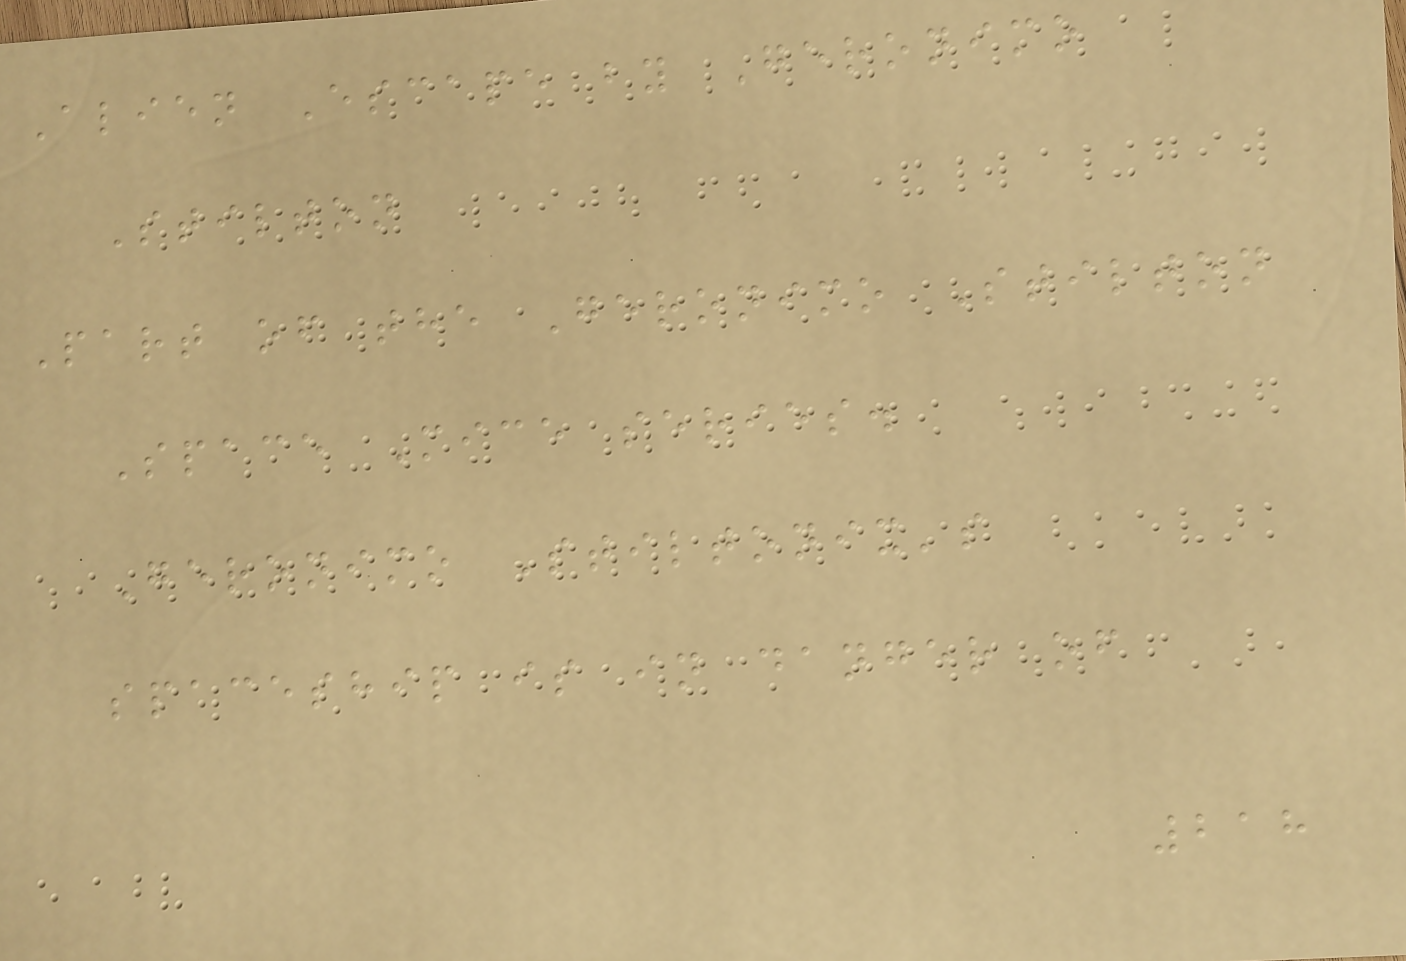Alien Escape by Geronimo
Stilton
Part of the Geronimo Stilton
Space Mice series.
Geronimo Stiltonix's
spaceship is in danger of
218
